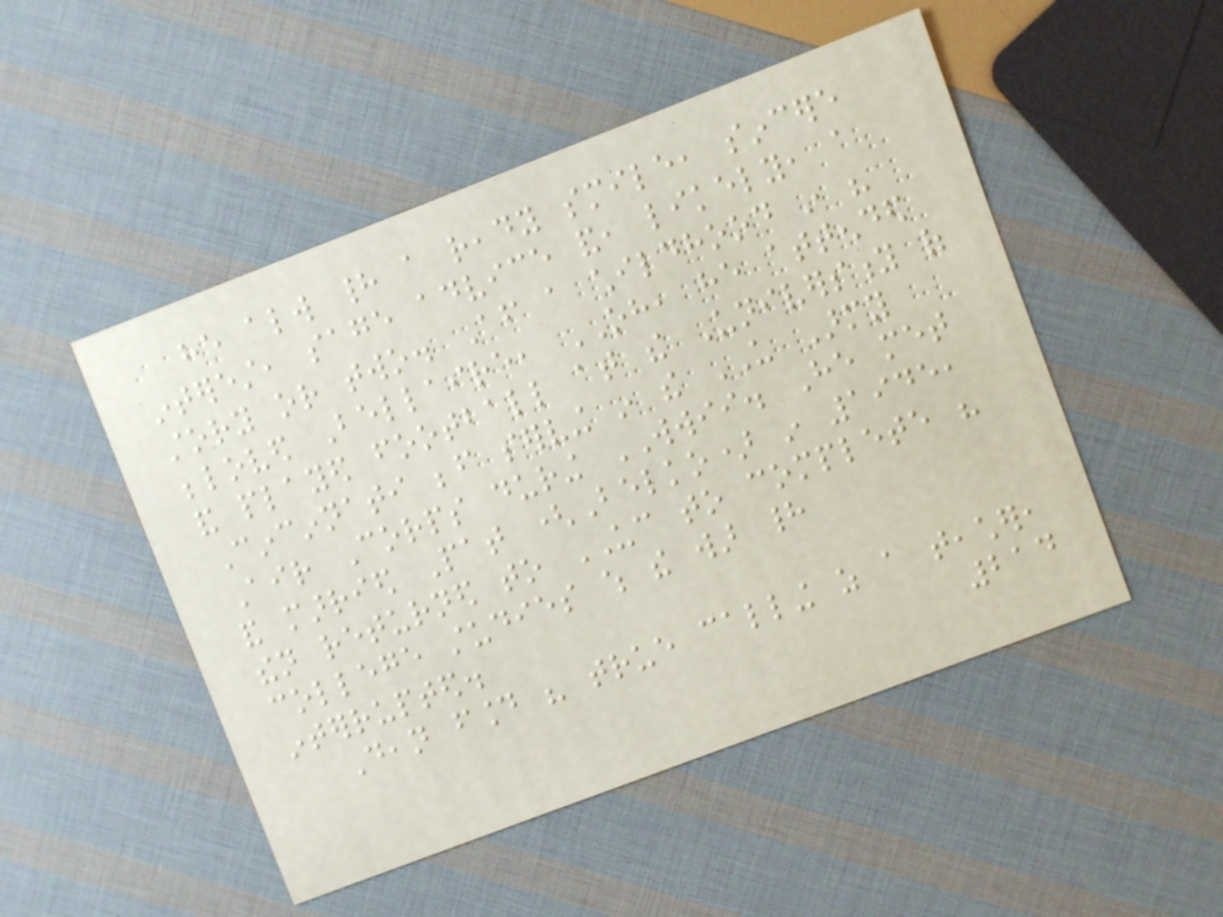he always had a ready smile, sincere
interest, sage advice and, likely, a
story or two. After a childhood in his
beloved Bellaire, OH, he attended
and played football at the University of
Cincinnati before serving in the US Army
Air Corps during WWII. He met
and married Pat (Belko) in 1945,
then returned to UC to complete his
college studies which the war had
interrupted.
Dean found his true calling as a teacher,
214
